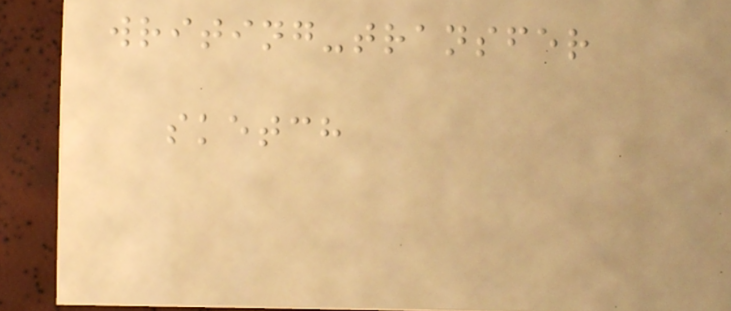writing-transfer
sketch
